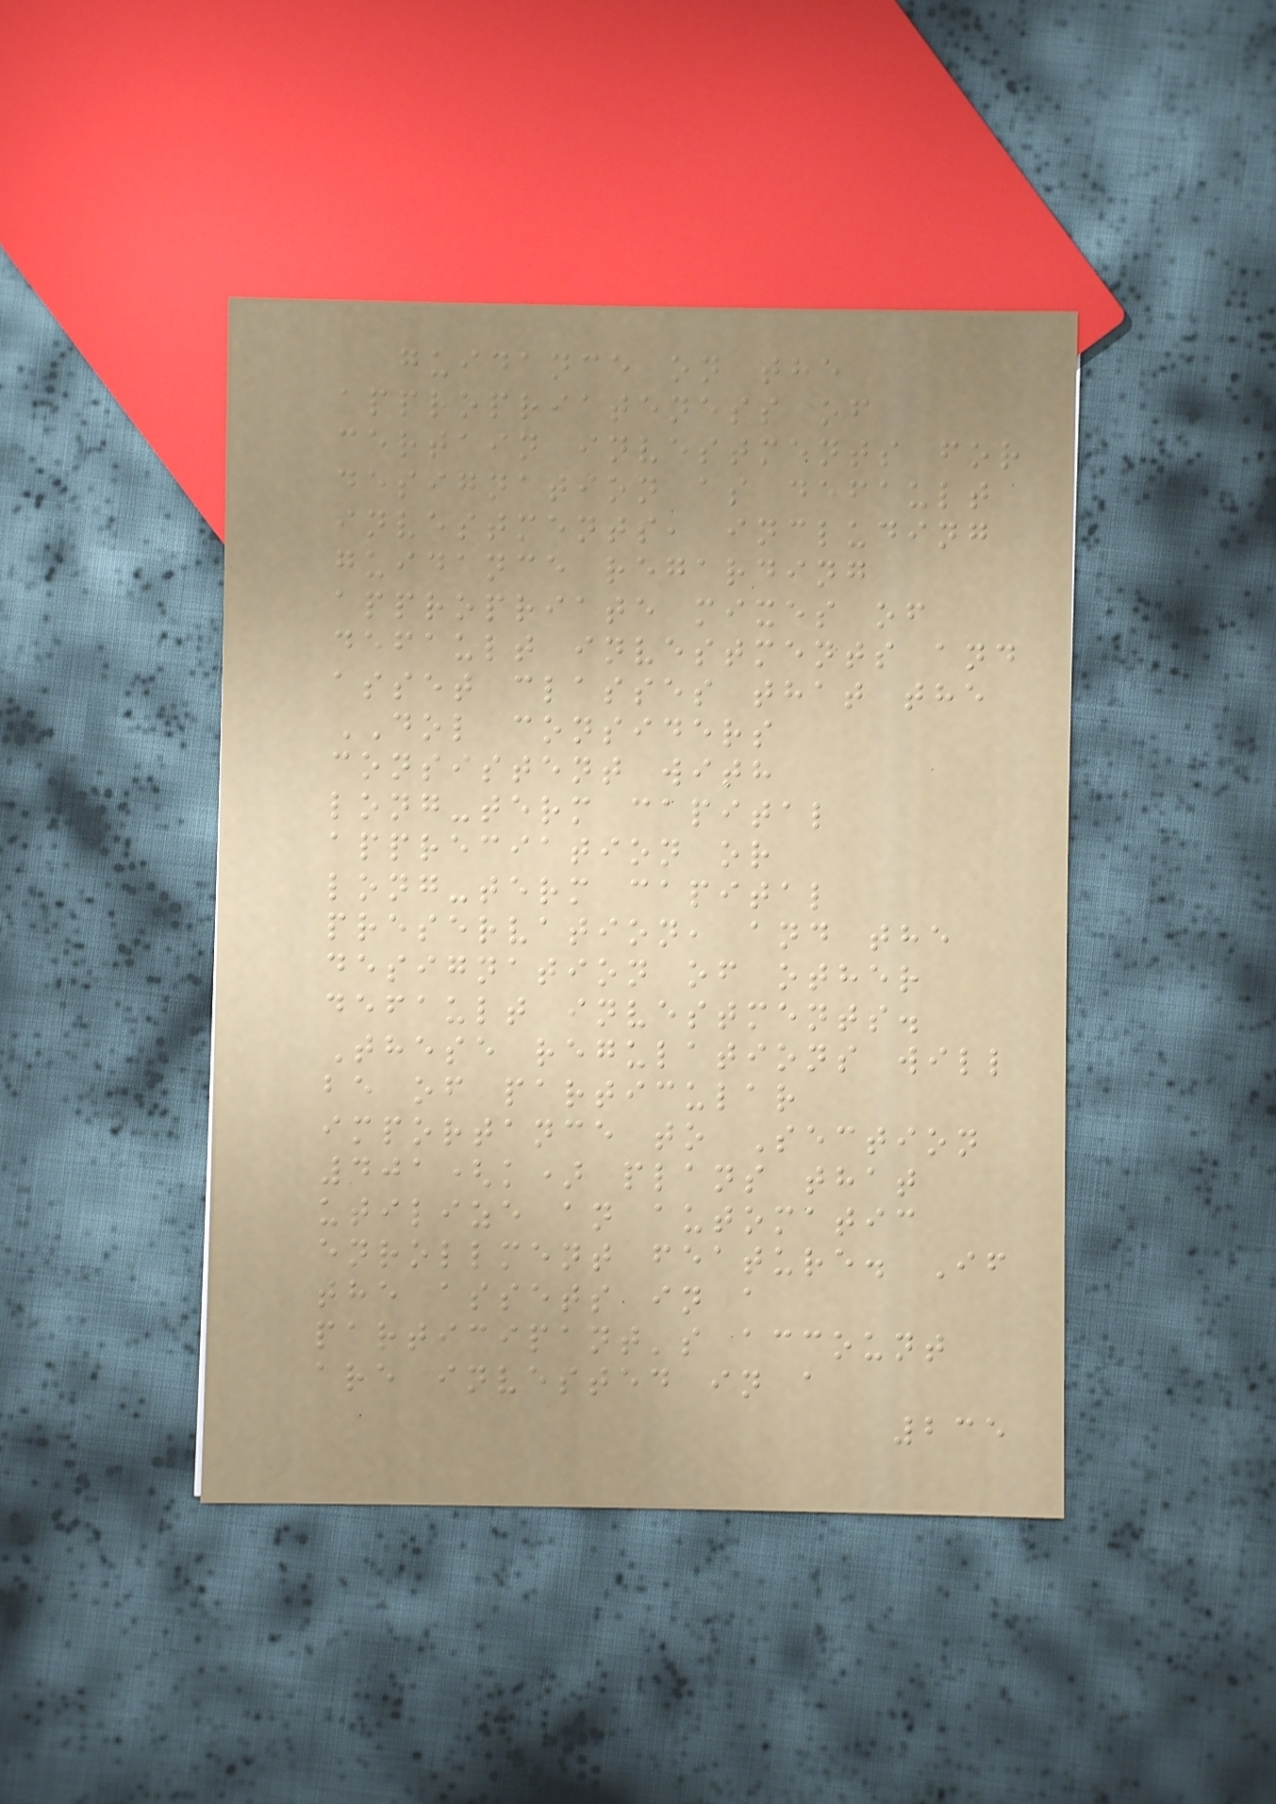guidance on the
appropriateness of
certain investments for
designation as default
investments, including
guidance regarding
appropriate mixes of
default investments and
asset classes that the
DOL considers
consistent with
long-term capital
appreciation or
long-term capital
preservation, and the
designation of other
default investments.
These regulations will
be of particular
importance to Section
401(k) plans that
utilize an automatic
enrollment feature. If
the assets in a
participant's account
are invested in a
235
